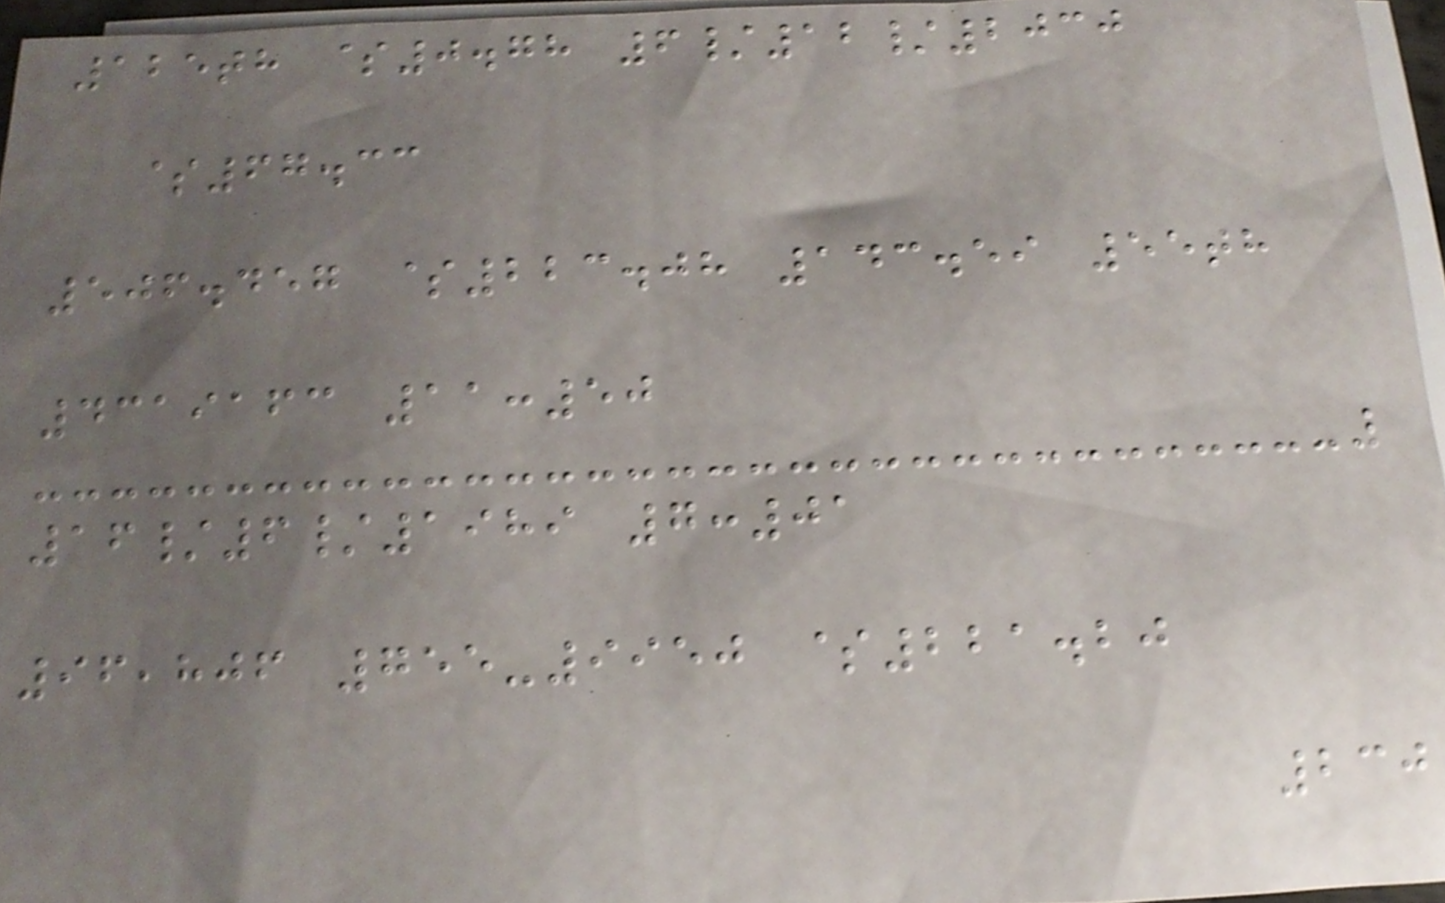125th $0.78 6/12/2030
$67.33
506.457 $223.08 143.59 55th
4319163 11:50
16/6/1989 7:01
96,806 755-9950 $221.20
230
